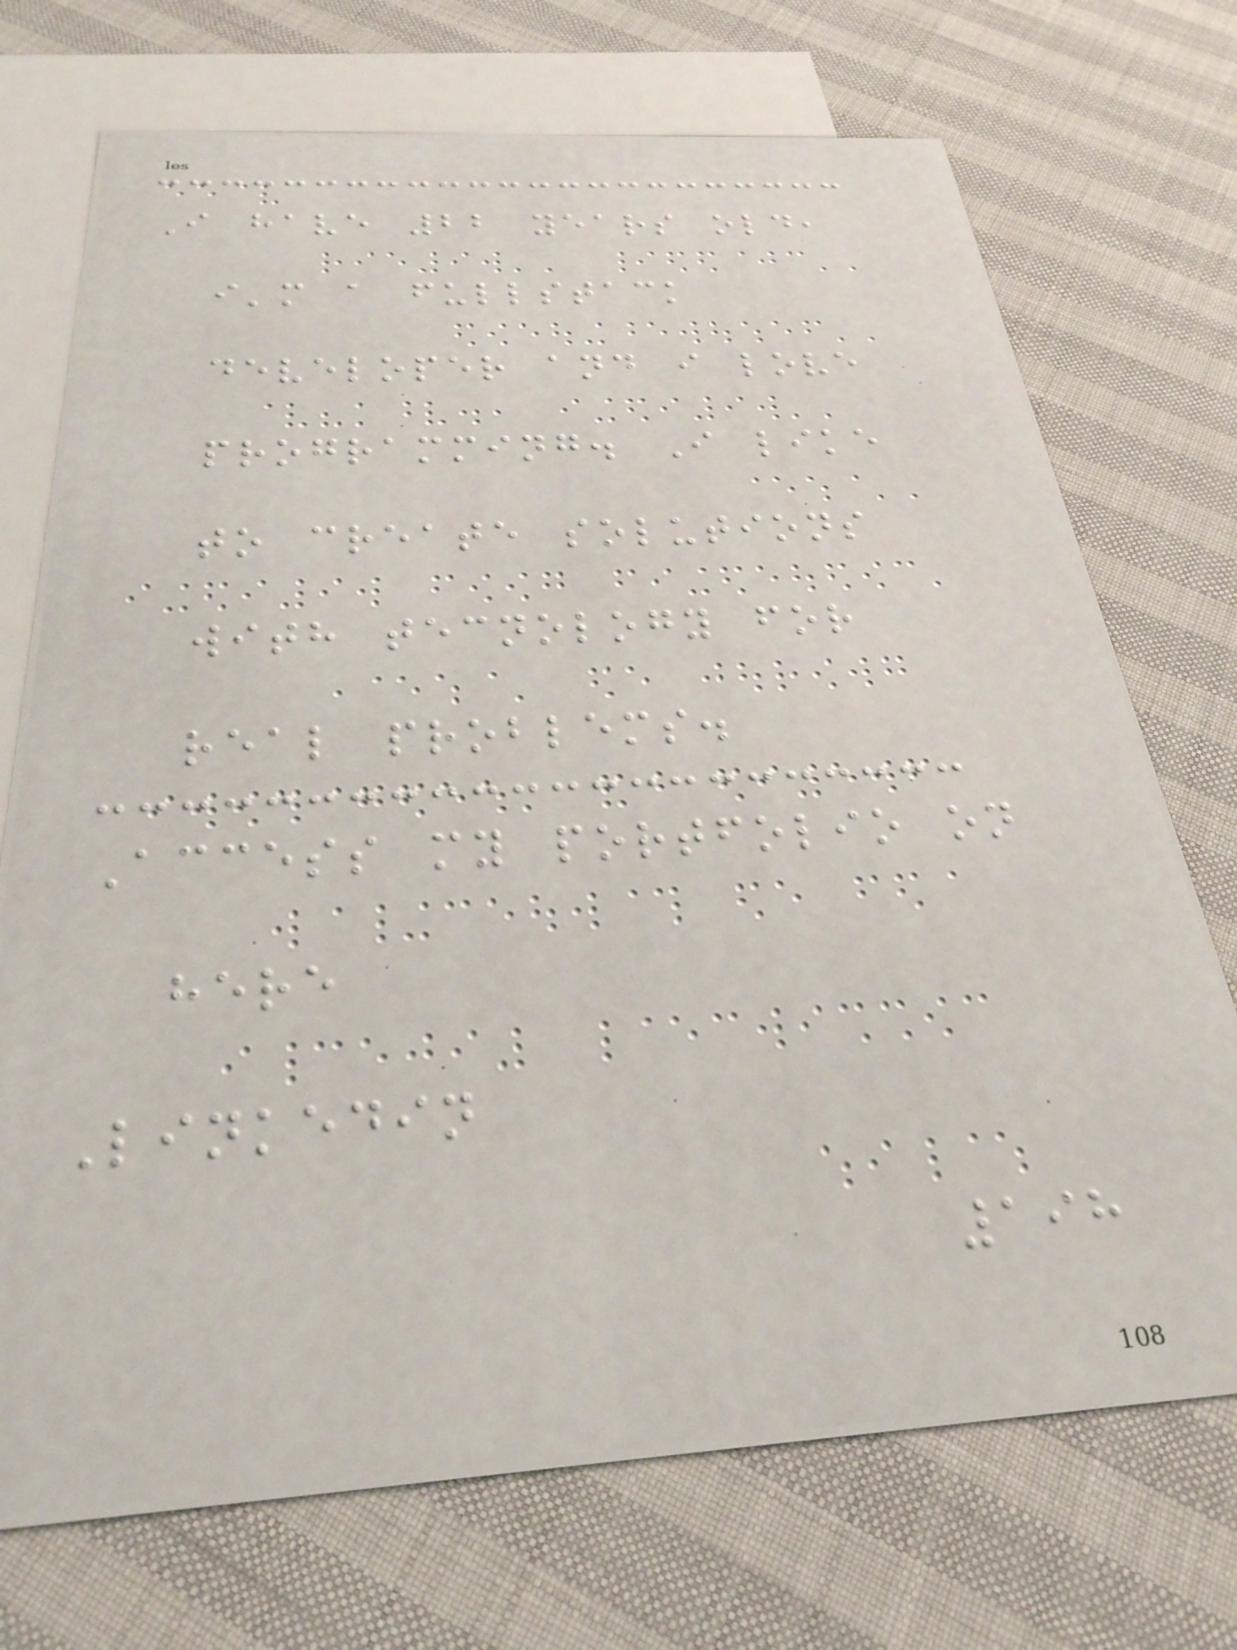I have 22 years old,
i'm a fullstack
developer and i love
programming. I like
to create solutions
with tecnology for
real problems.
Access my portfolio on
here
Linkedin
198
